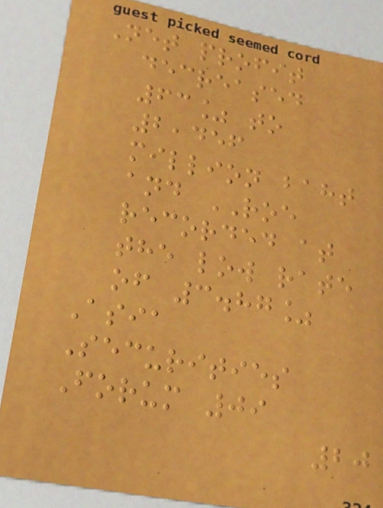Net profit
decreased
63% to
2,456
million baht
and ROE
recorded at
the low rate
of 3.87%
Asia
Securities
Forum 09
20
